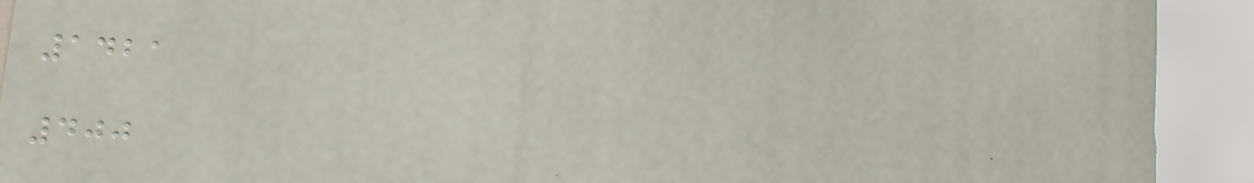1421
400
